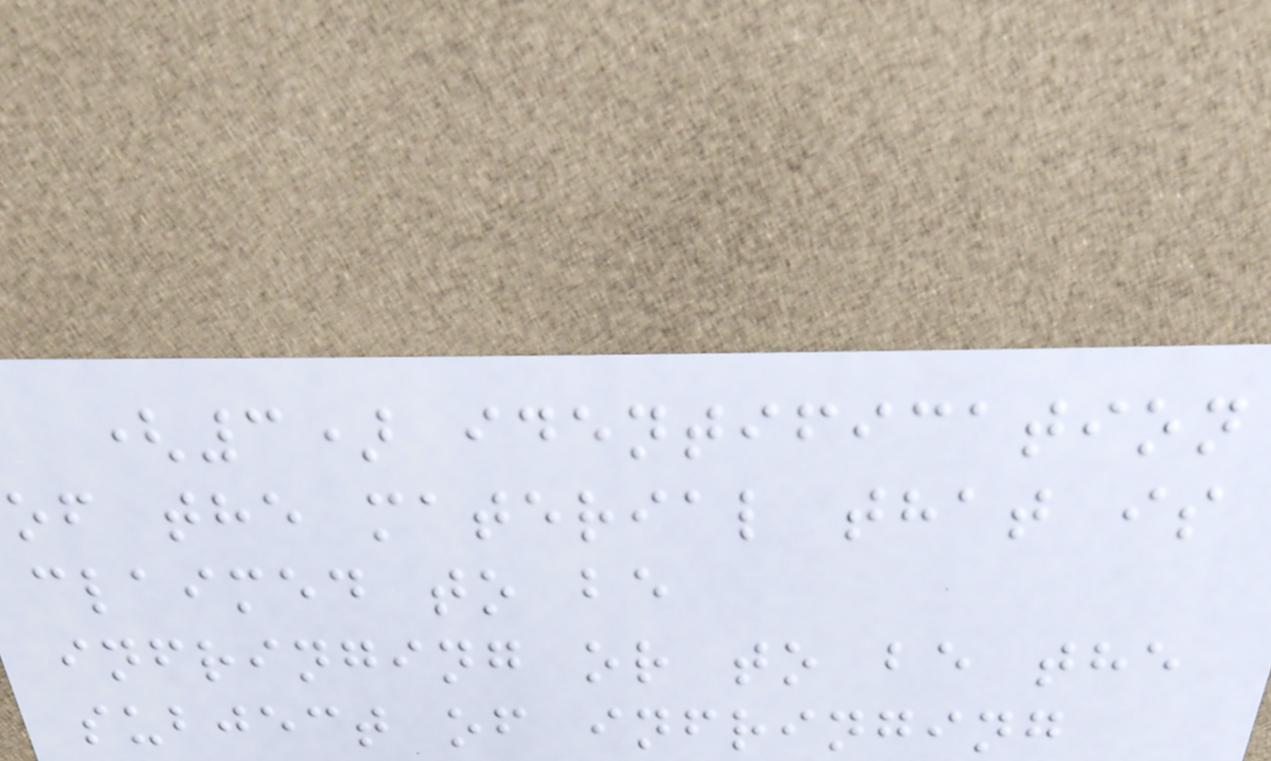(3) identification
of the material that is
claimed to be
infringing or to be the
subject of infringing
